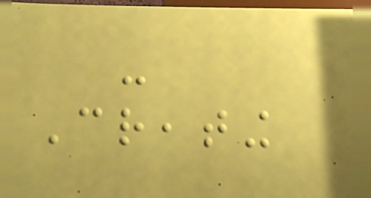-
Creating
